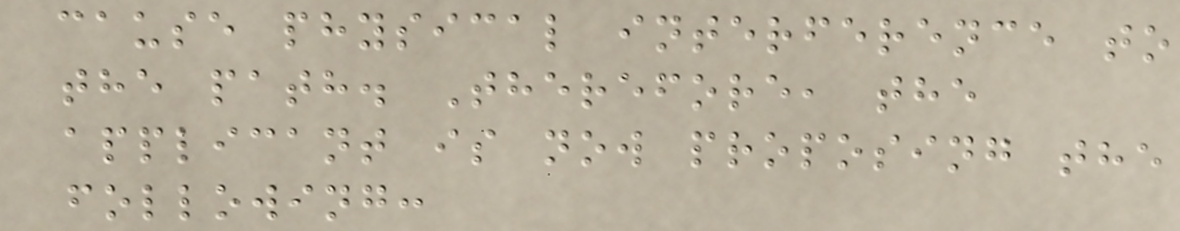cause physical interference to
the path. Therefore, the
applicant is now proposing the
following:
